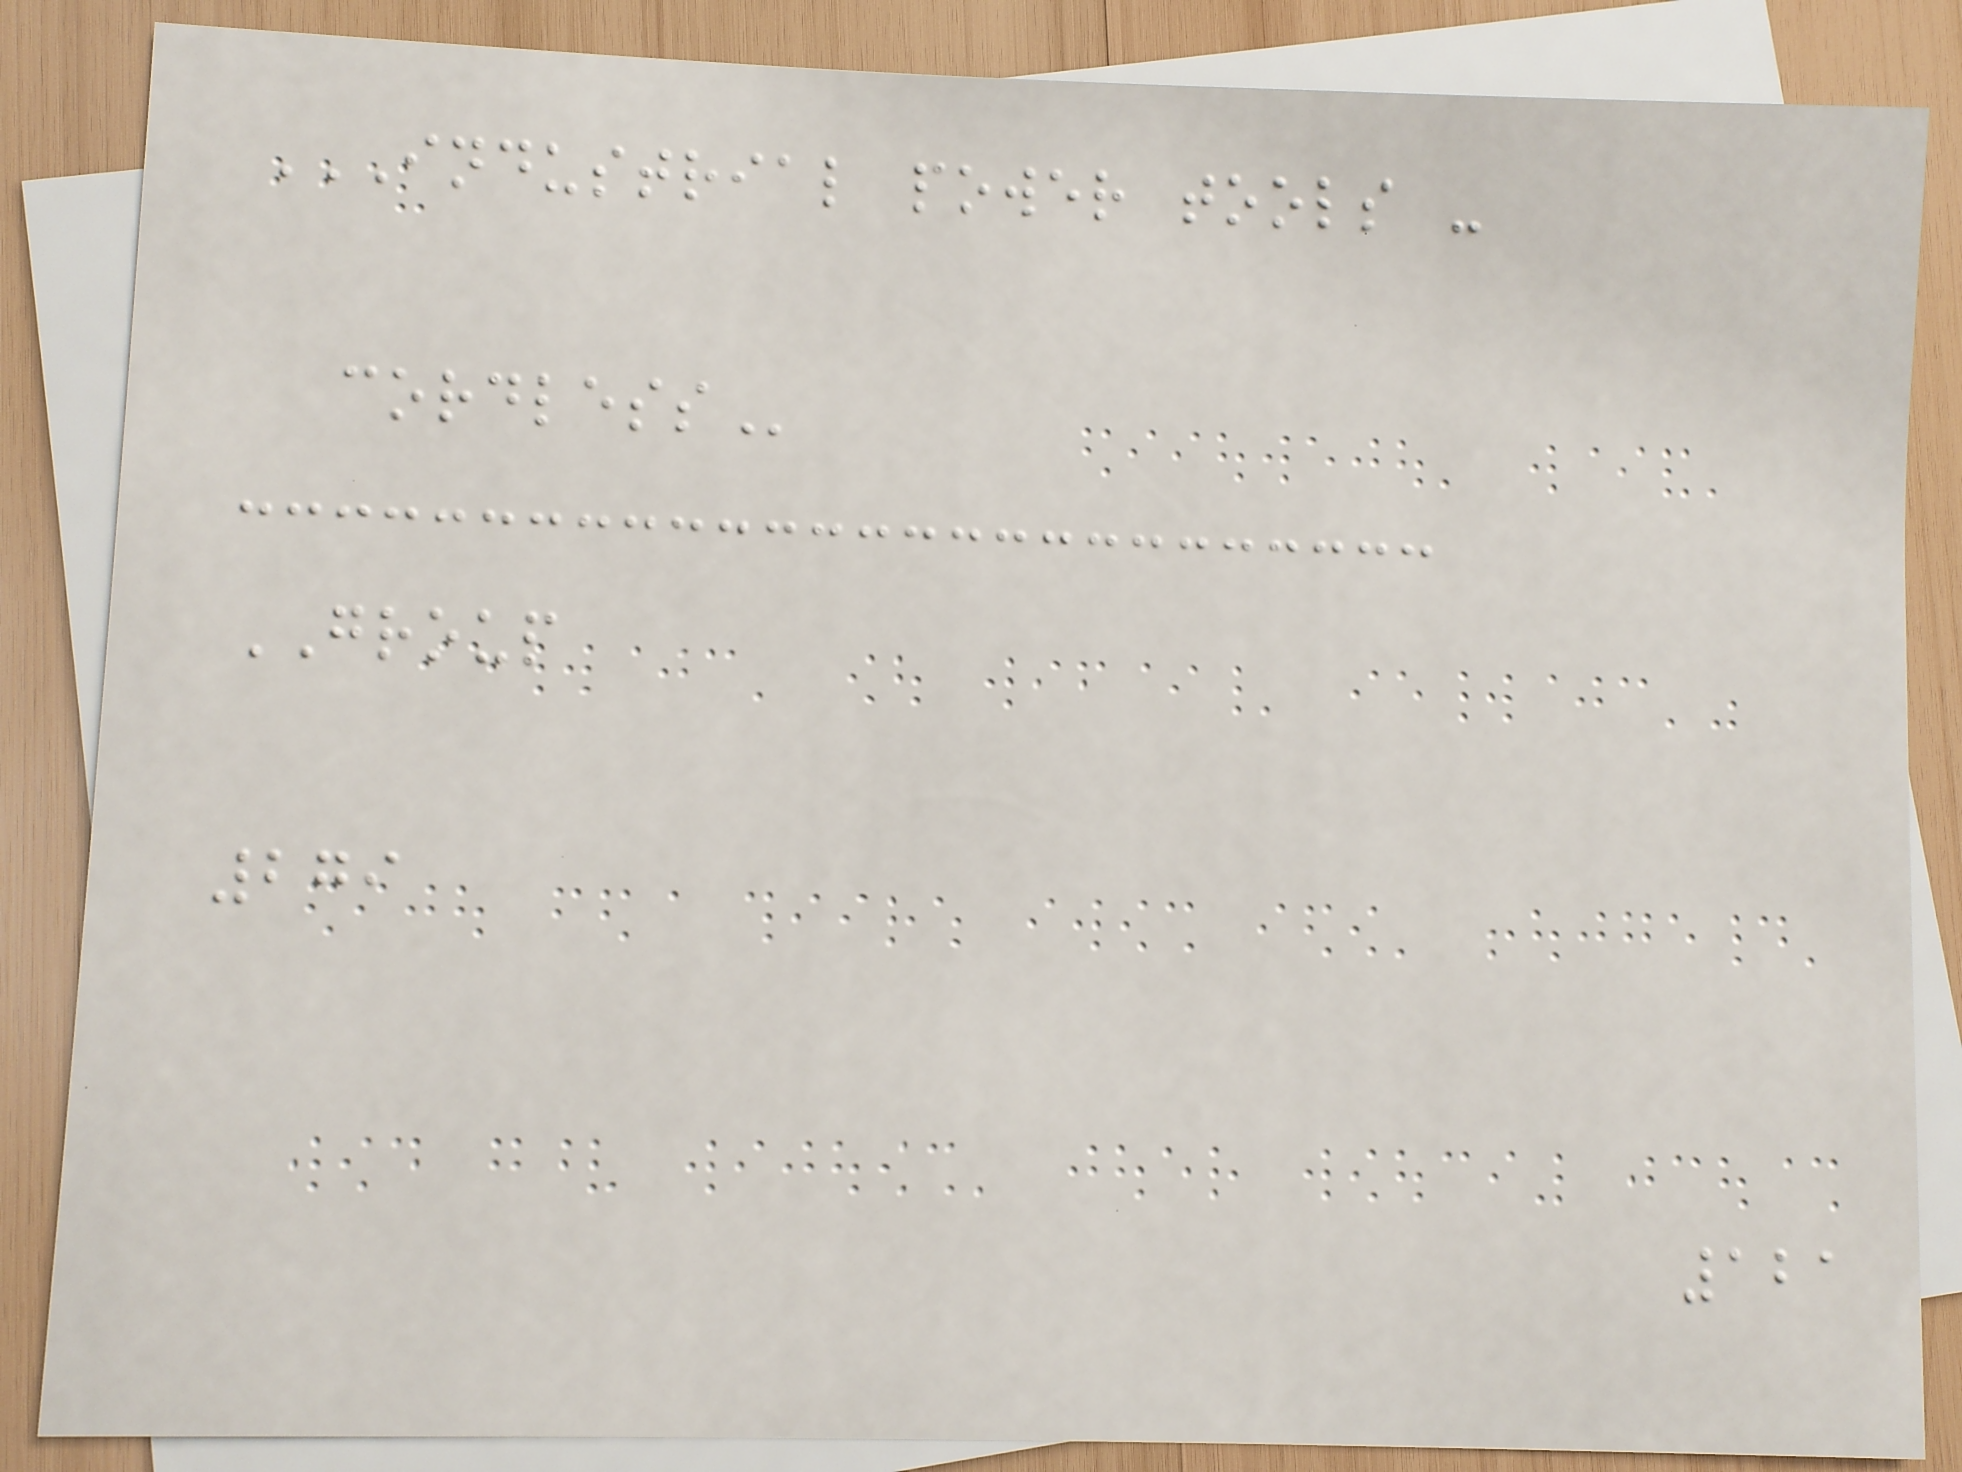INDUSTRIAL POWER TOOLS -
CORDLESS
GROUP
279
121
